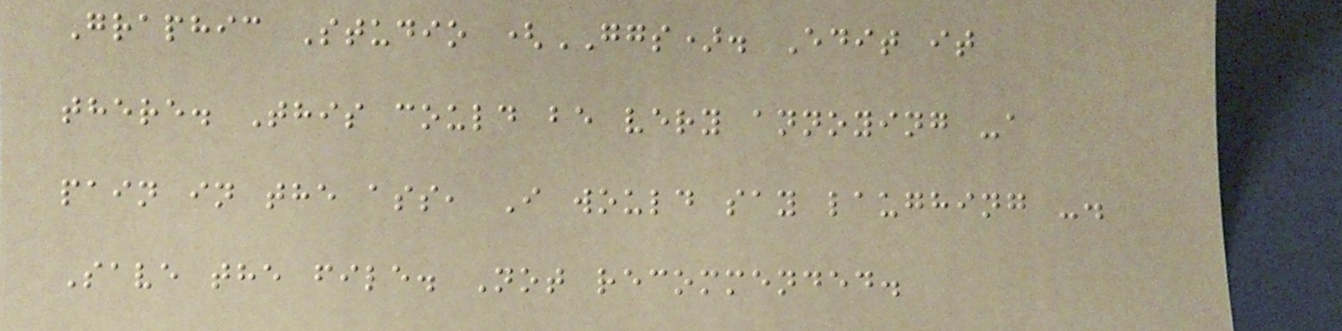Graphic Studio (GGS). Edit it
there. This could be very annoying -a
pain in the ass, I would say laughing -.
Save the file. Not recommended.
